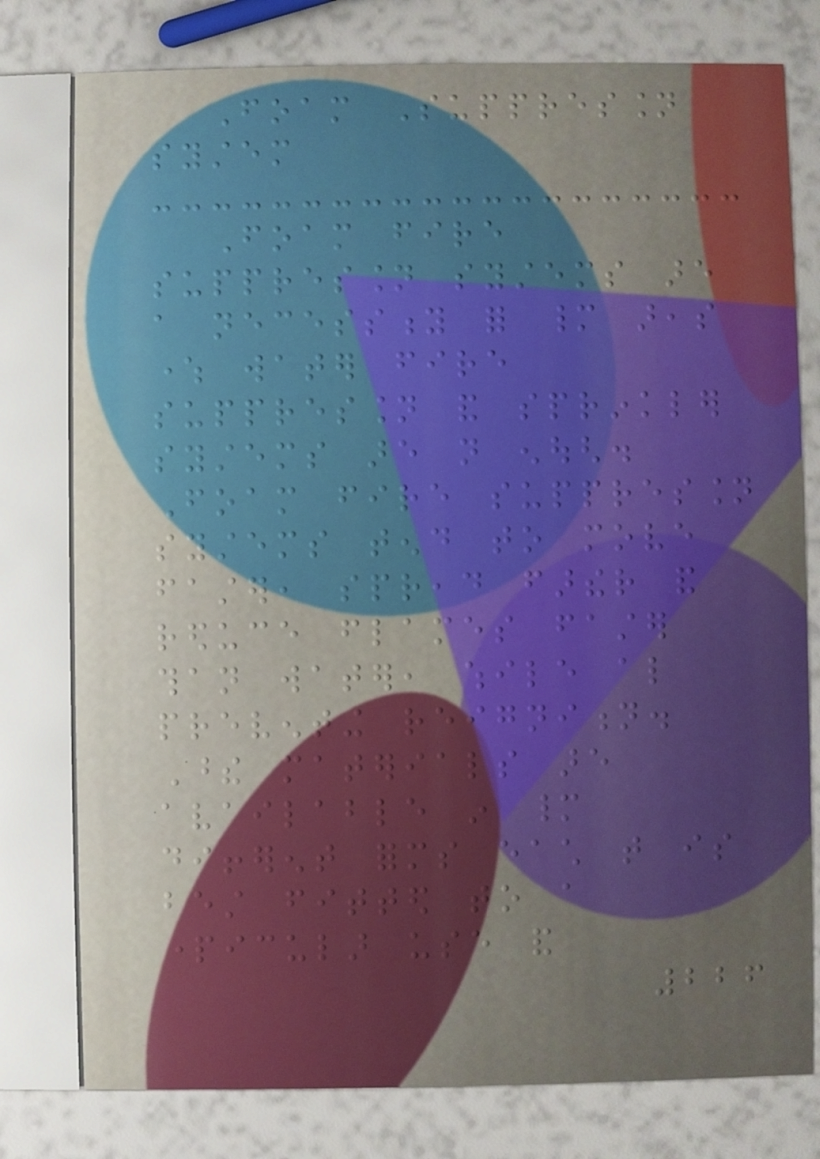Foam Suppression
system
Foam fire
suppression systems are
a necessity for many areas
where water fire
suppression and sprinkler
systems are not enough.
Foam fire suppression
systems tend to move
faster, spread farther and
reduce flames faster
than water, while also
preventing reignition.
These materials are
available in many
different forms each that is
best fitted to a
particular use and
226
